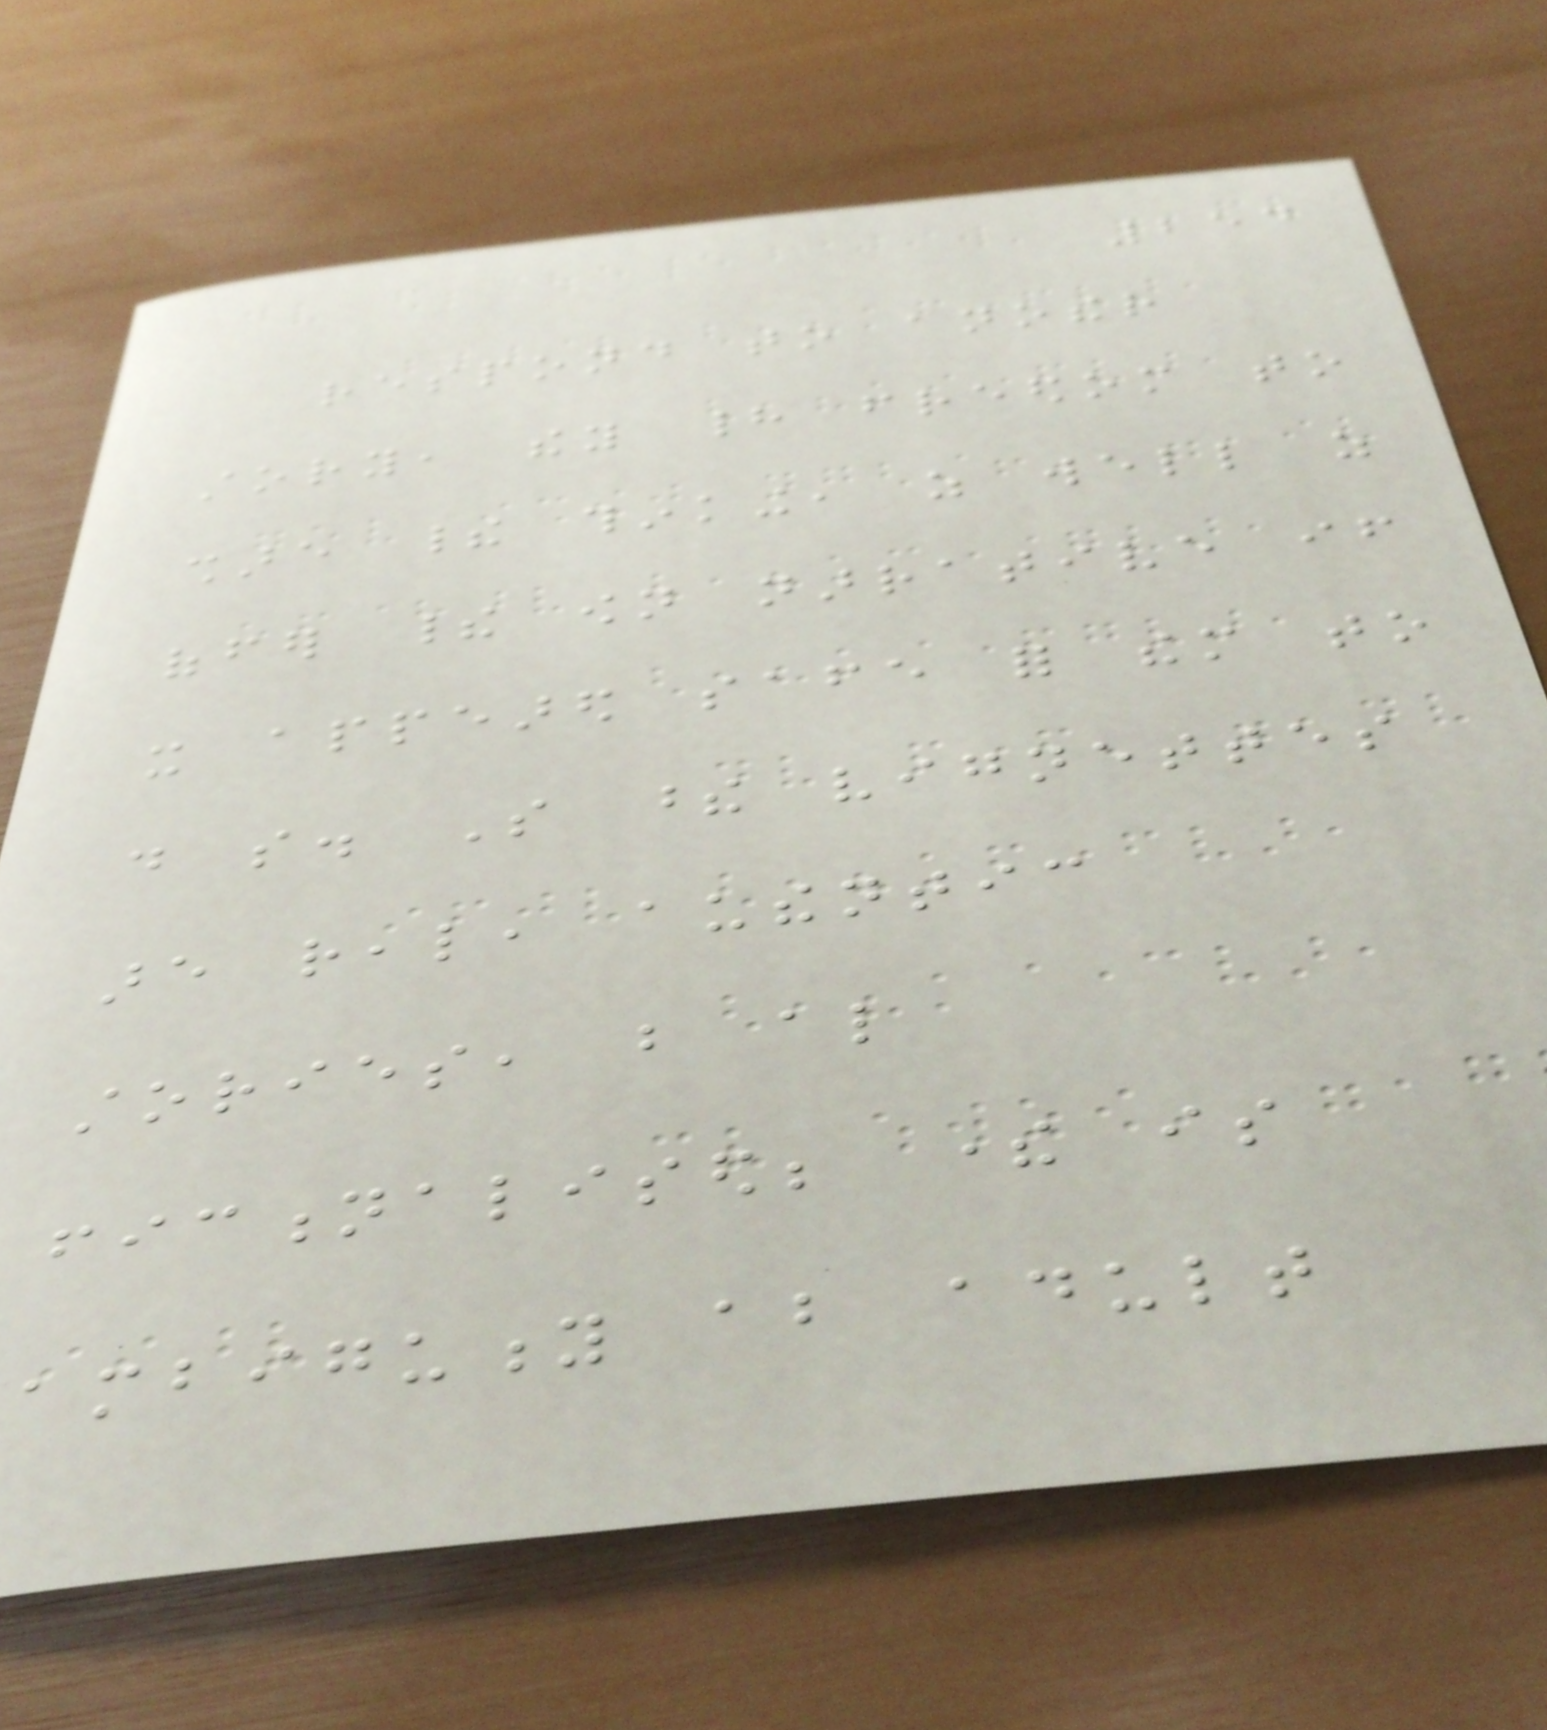254
respond to another
story, they had freedom to
share their thinking, as well as
offer their own narrative if
it appeared safe for them to
do so. So these vignettes
are real, authentic
stories, but also
fictionalised; there is
ambiguity about adult
